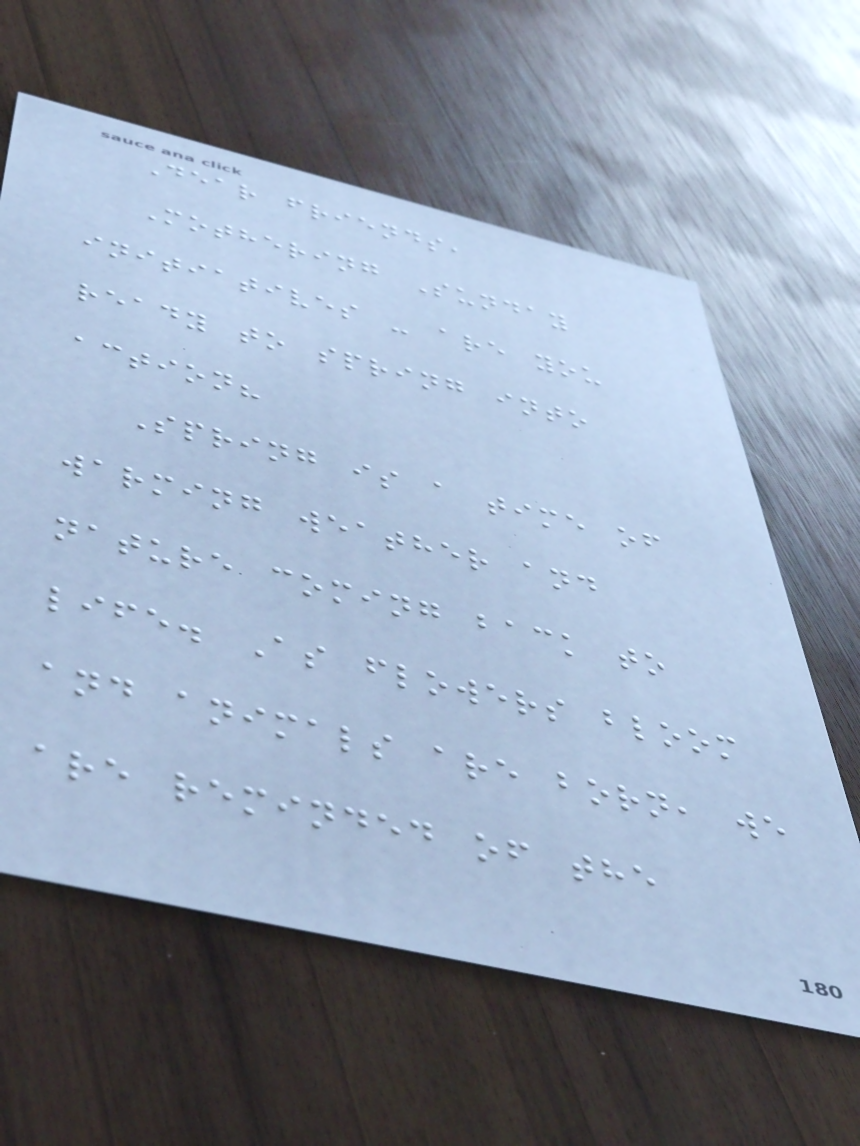Dear friends,
Mothering Sunday
initiatives - are you
ready to spring into
action?
Spring is a time of
warming weather and
nature coming back to
life. As flowers bloom
and animals are born, we
are reminded of the
